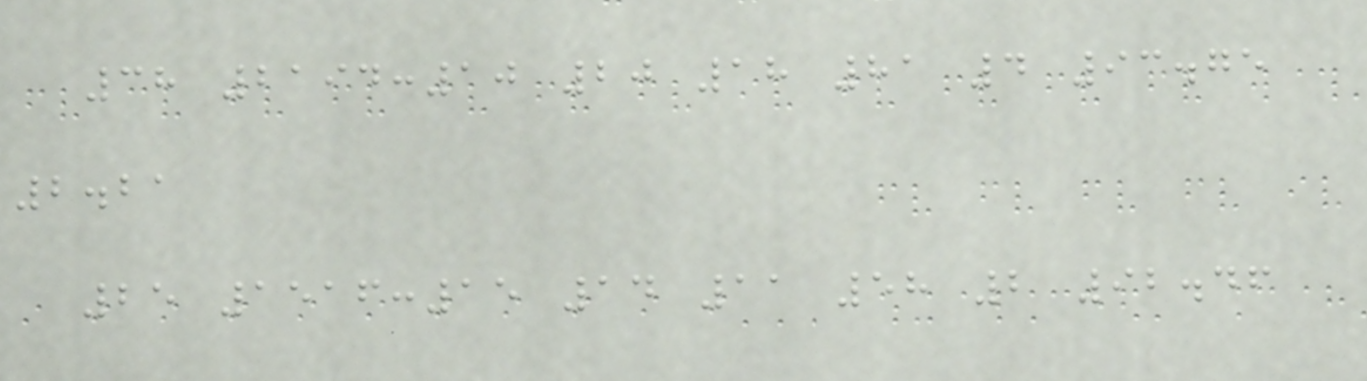38 2194:10 20 18 81 4 93.75
2.21
25 1516:15 14 11 58 2 92.46
